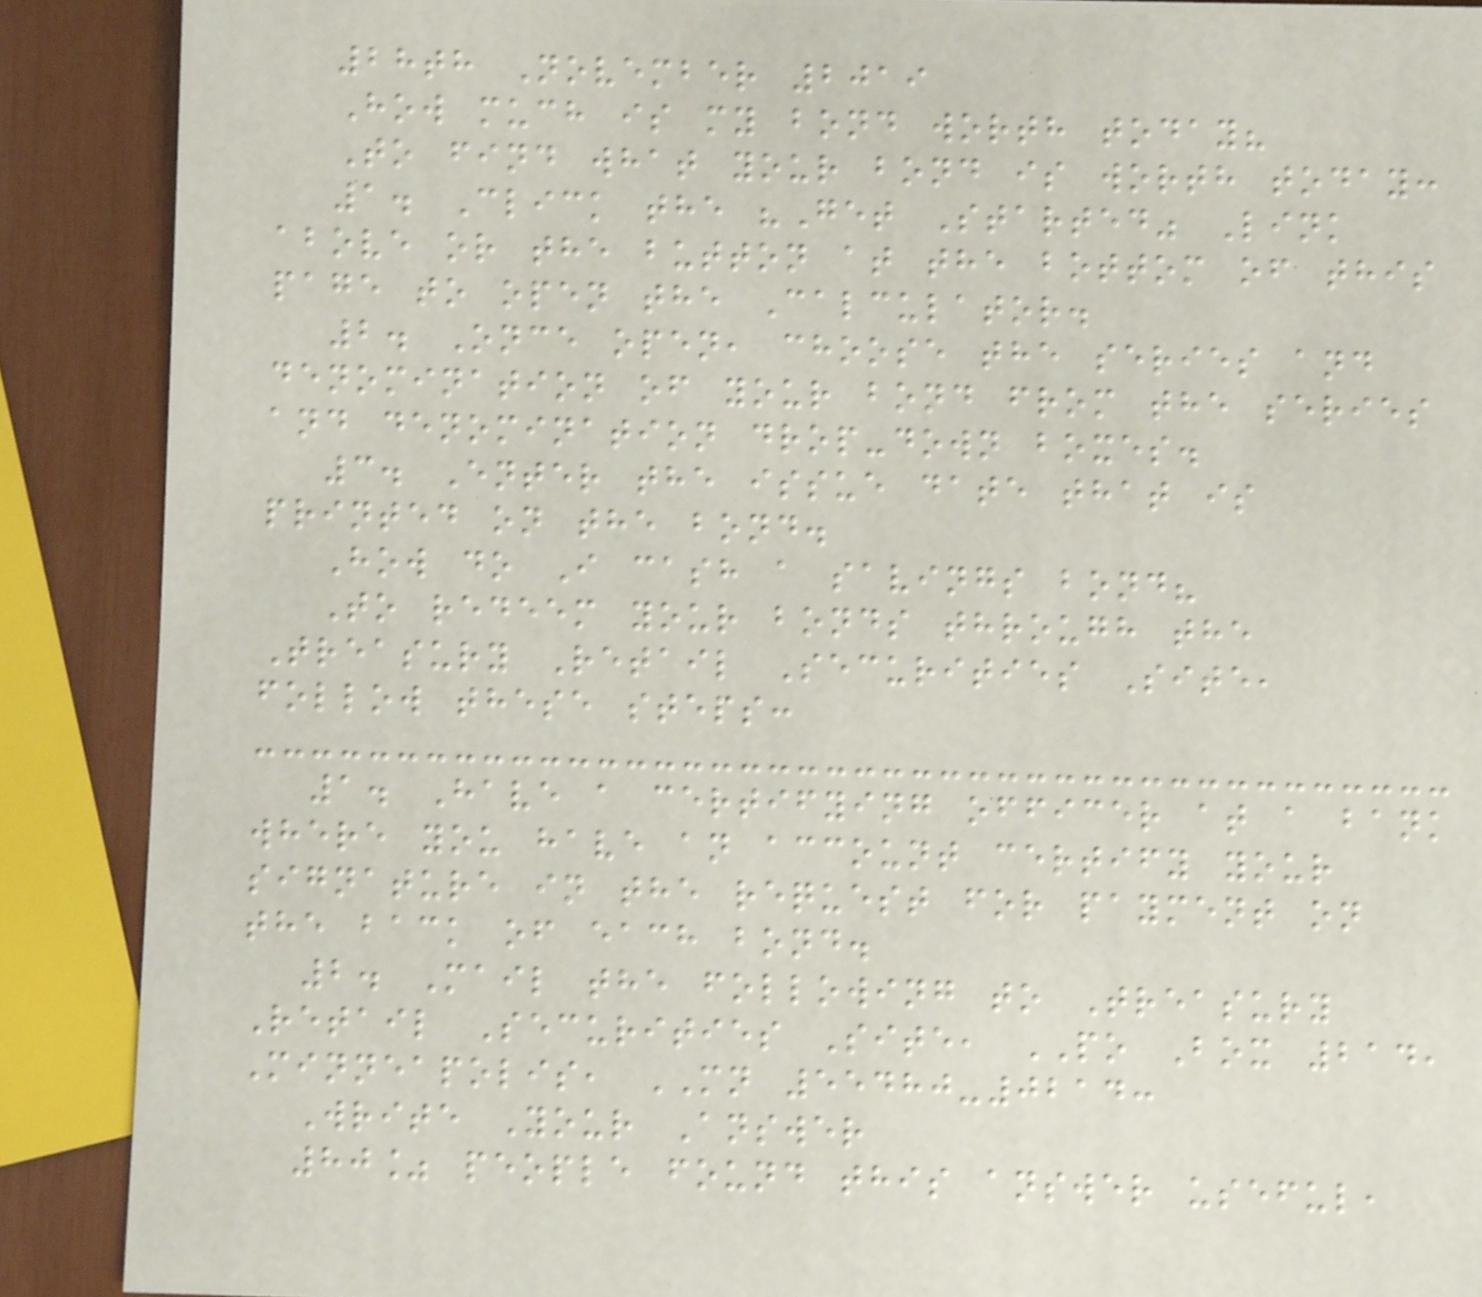28th November 2019
How much is my bond worth today?
To find what your bond is worth today:
1. Click the "Get Started" Link
above or the button at the bottom of this
page to open the Calculator.
2. Once open, choose the series and
denomination of your bond from the series
and denomination drop-down boxes.
3. Enter the issue date that is
printed on the bond.
How do I cash a savings bond?
To redeem your bonds through the
Treasury Retail Securities Site,
follow these steps:
1. Have a certifying officer at a bank
where you have an account certify your
signature in the request for payment on
the back of each bond.
2. Mail the following to Treasury
Retail Securities Site, PO Box 214,
Minneapolis, MN 55480-0214:
Write Your Answer
80% people found this answer useful,
